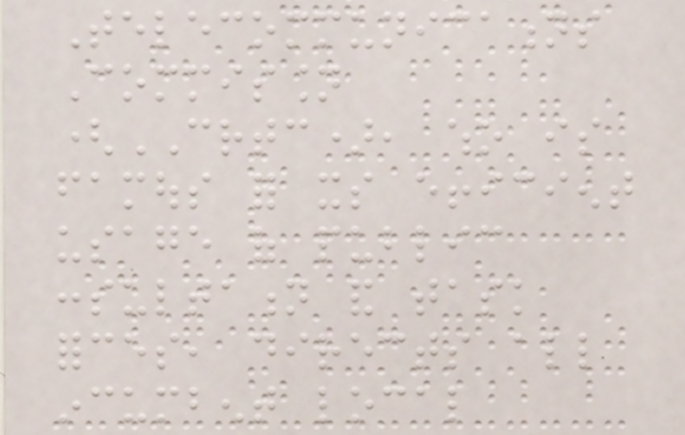Telecommunications
Commission
(CRTC), who is
famous for its efficient
usage of public
consultation and task
forces, directs all
incumbent local
